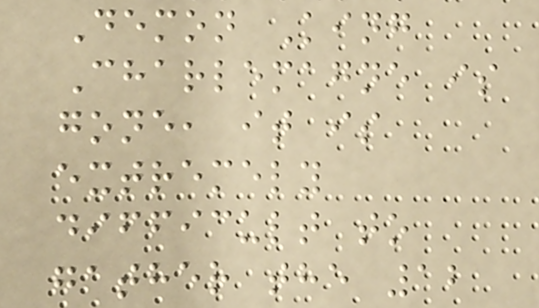Demon King
Charlemagne is
gone, it is
extremely
difficult to
gather the 12
